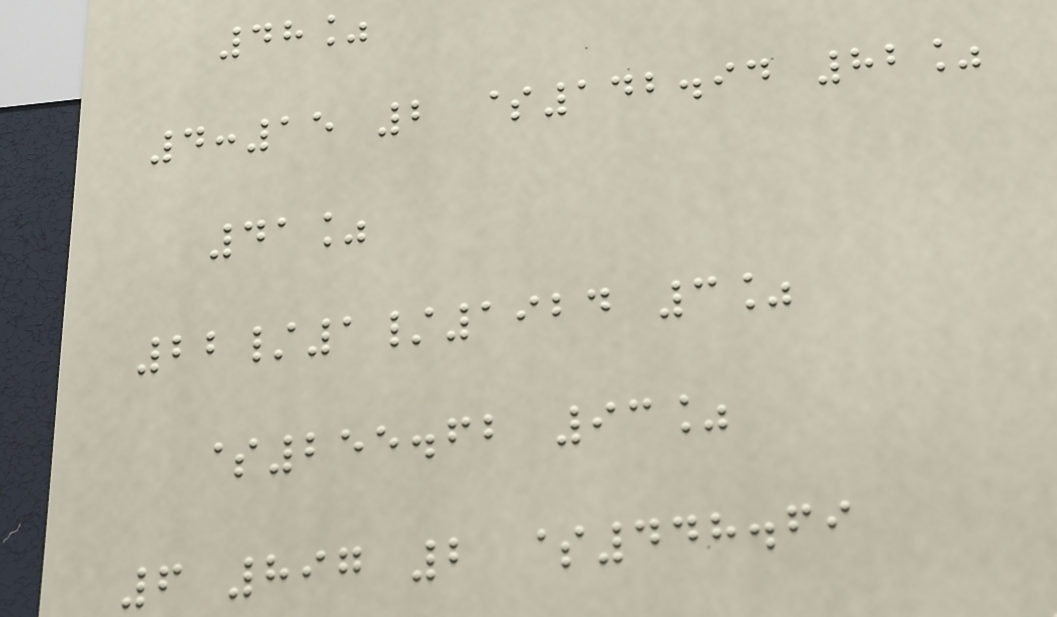48%
4:15 2 $142.94 82%
41%
22/1/1924 3%
$255.62 93%
6 897 2 $448.69
